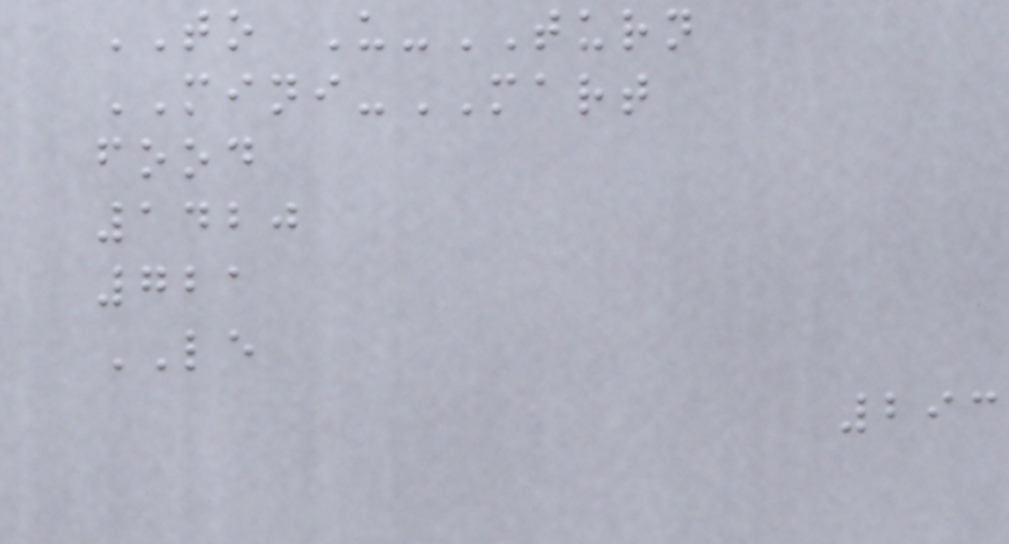TO U-TURN
MINI-MART
food
1420
721
LE
293
